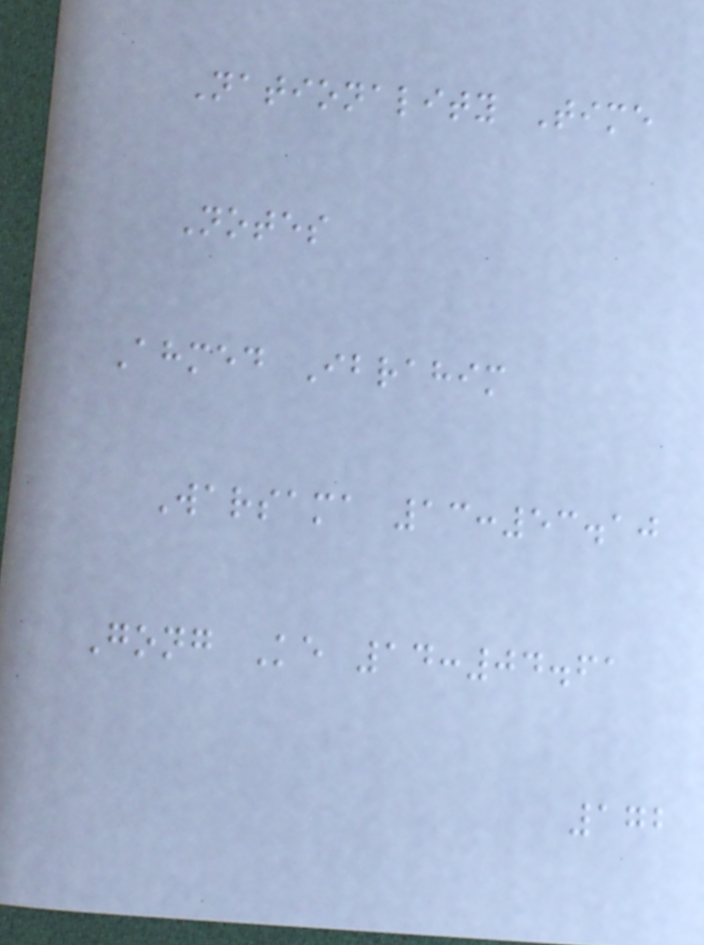Nationality Time
Notes
Ahmed Ibrahim
Warsama 13:53.10
Gong Ke 14:04.61
172
